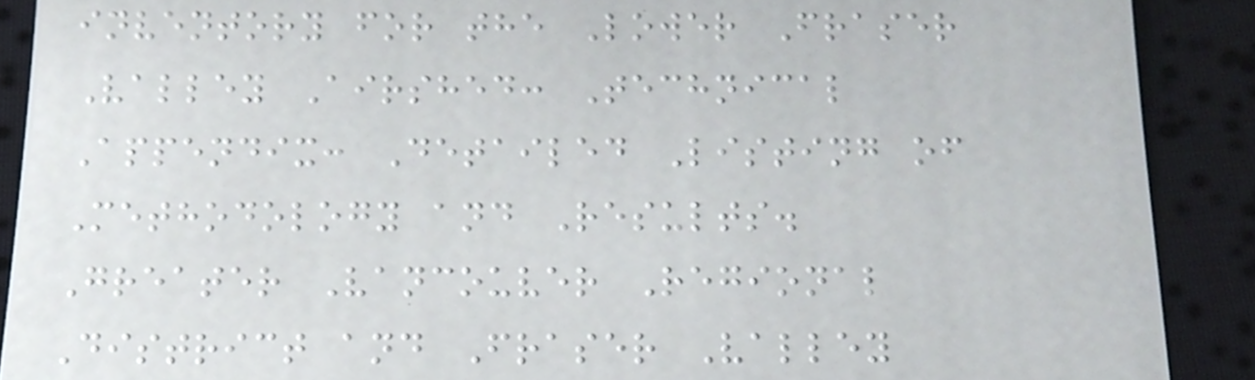inventory for the Lower Fraser
Valley Airshed: Technical
Appendix: Detailed Listing of
Methodology and Results.
Greater Vancouver Regional
District and Fraser Valley
